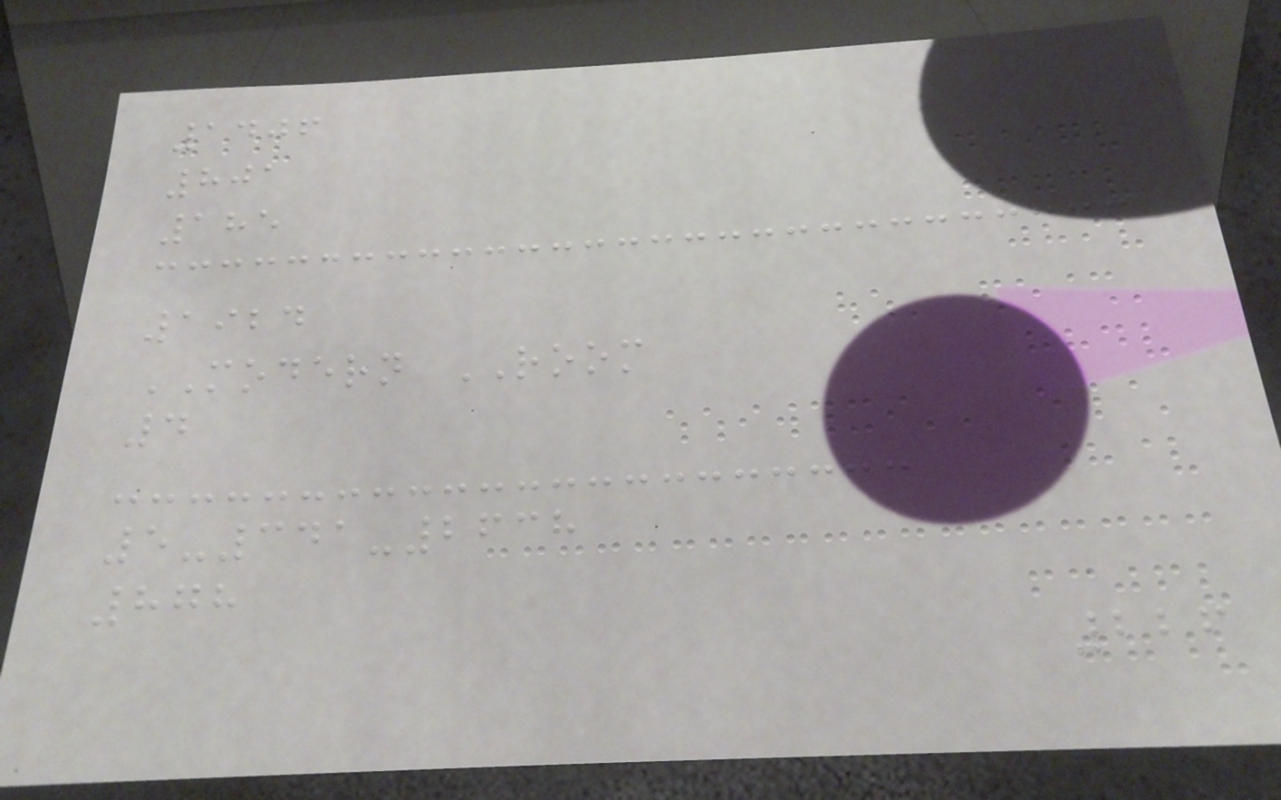1406
801
185
1924
MODERN ROOM
4
5-341-2638
878
226
